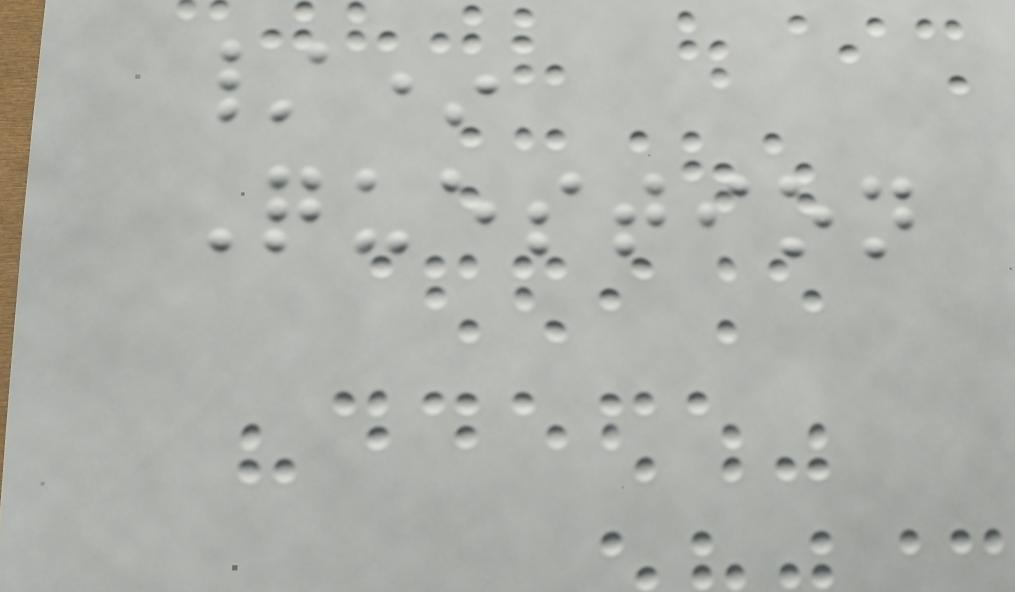/*
Question
